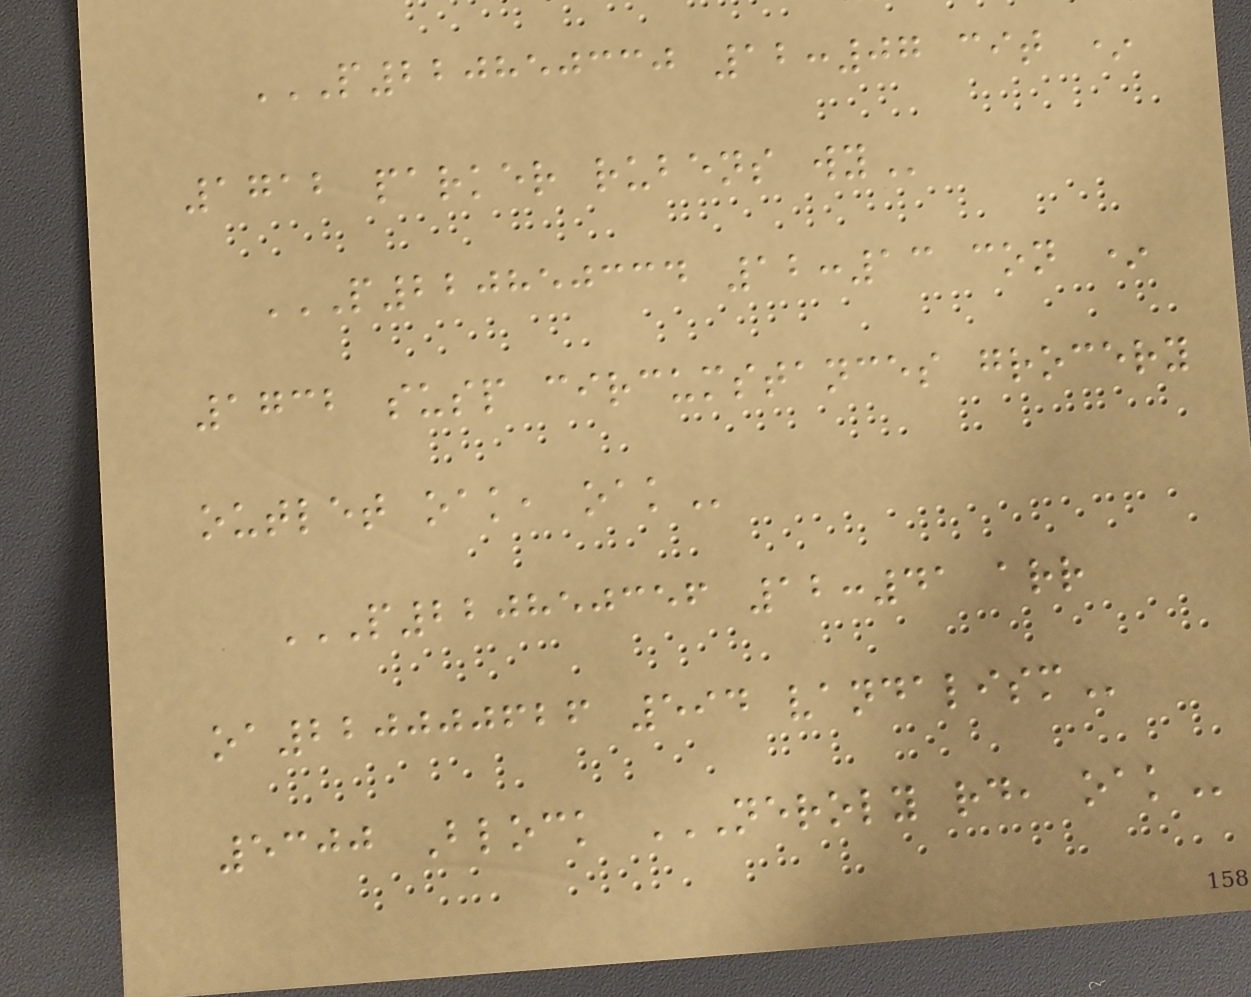P220850330 12:07 CIT *
1712 PARKER RUBENS WY
P220850334 12:13 CON *
1732 SUSP CIRCUMSTANCES GROCERY
OUTLET OAK, OAK
P220850356 12:41 ARR
OA220000626 594 VANDALISM
5300 Block NEROLY RD, OAK
